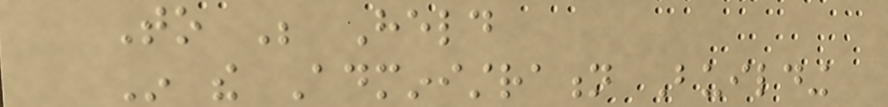To Be Held
In the Administration Building
